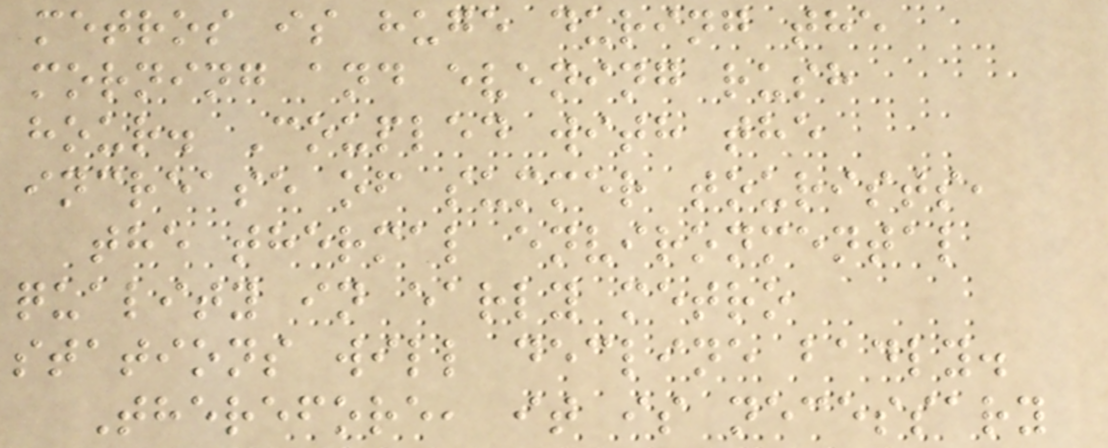metros is huge during the
morning and evening rush
hour. Coupled with the
increase of summer tourists,
the thermal environmental
quality in early metro
stations will decline badly.
Therefore, it is necessary
